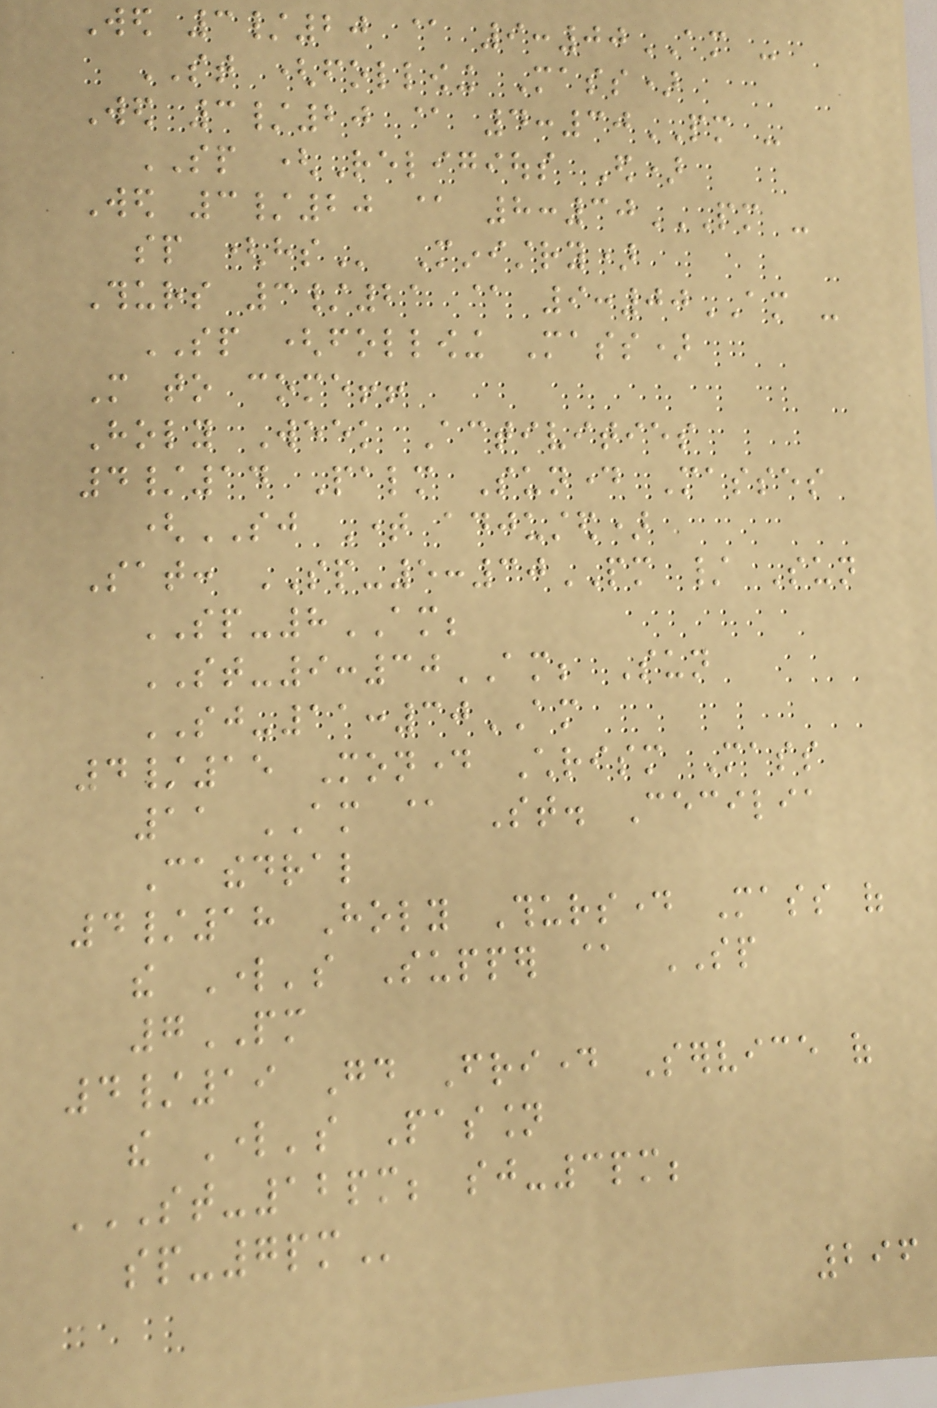Wed 3/20 @ 9:00AM -
ST (following Mass)
Wed 3/20 @ 4:30PM -
SP (Religious Ed)
Wed 3/20 @ 8:30PM -
SP (HS Ministry)
Thurs 3/21 @ 9:00AM -
SP (following Mass)
More to come!!
Holy Week Activities
4/14 Palm Sunday Masses
(SJ Time adjusted)
Sat: SP-5:30PM / Sun
SP-8AM;
ST-9:30AM; Sun
SJ-11:30AM
4/15 Monday Chrism Mass
11 AM @ St. Cecilia
Cathedral
4/18 Holy Thursday Mass of
the Lord's Supper @ SP
7PM
4/19 Good Friday Service of
the Lord's Passion
ST-12PM; SJ-3PM;
SP-7PM
296
